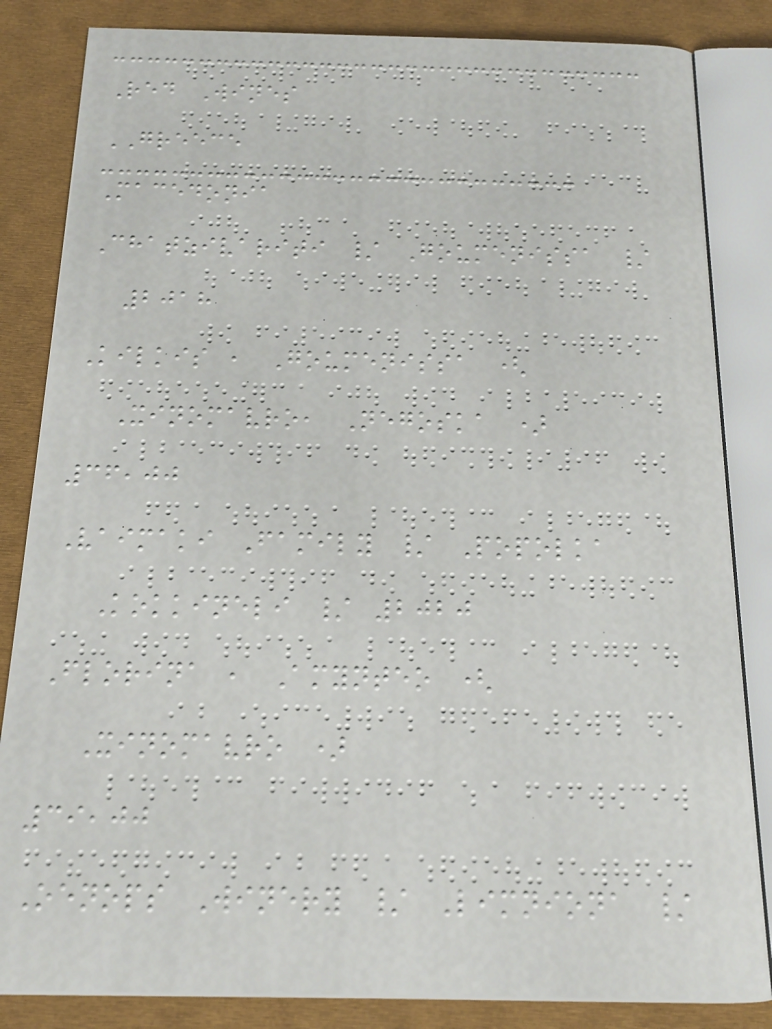Red Wines
GREECE
Macedonia
Chatzivariti / Goumenissa /
2018
Kilkis , Goumenissa (
Xinomavro, Negoska )
36,00
Vaimaki Family / Popolka
Kokkineli / 2020
Florina , Amynteo (
Xinomavro )
39,00
Oenops Winery / Limniona /
